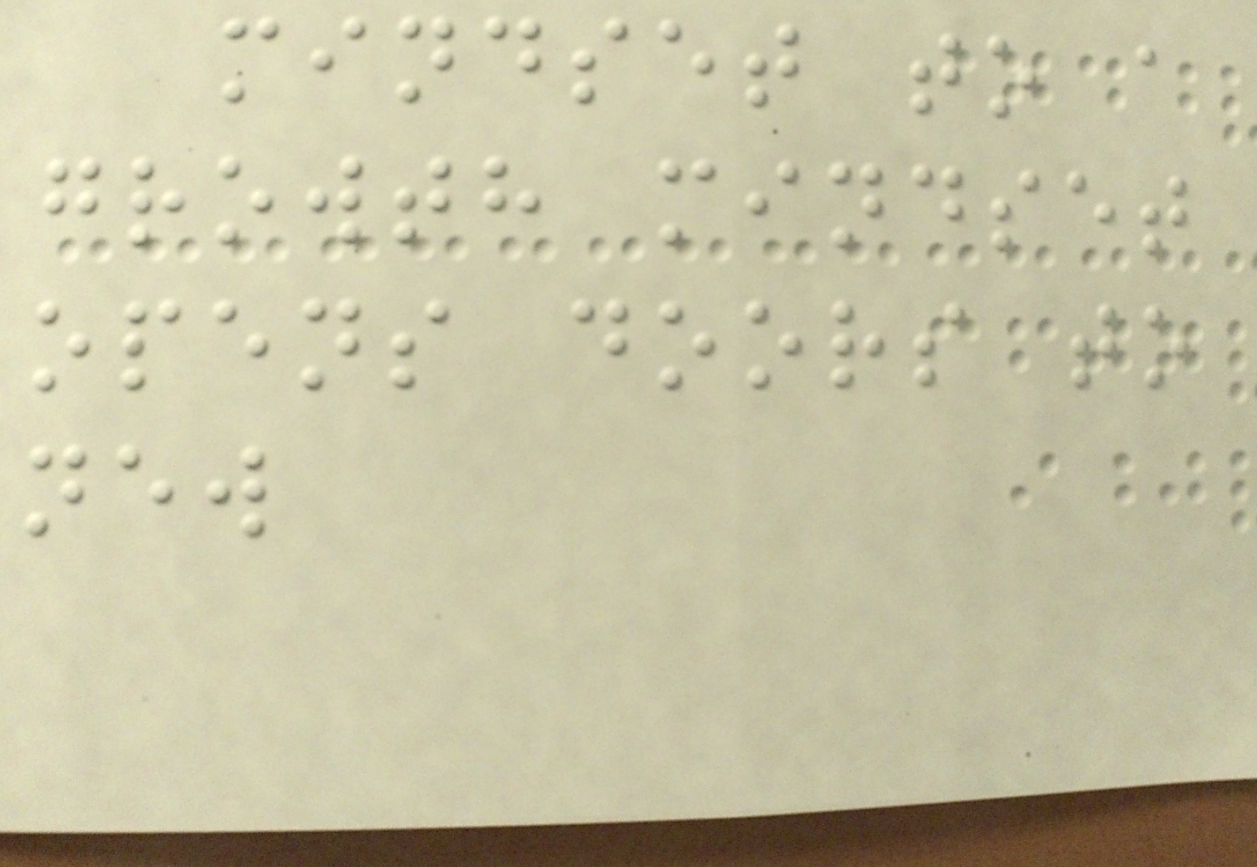mindset to a
growth mindset
opens doors to
new
